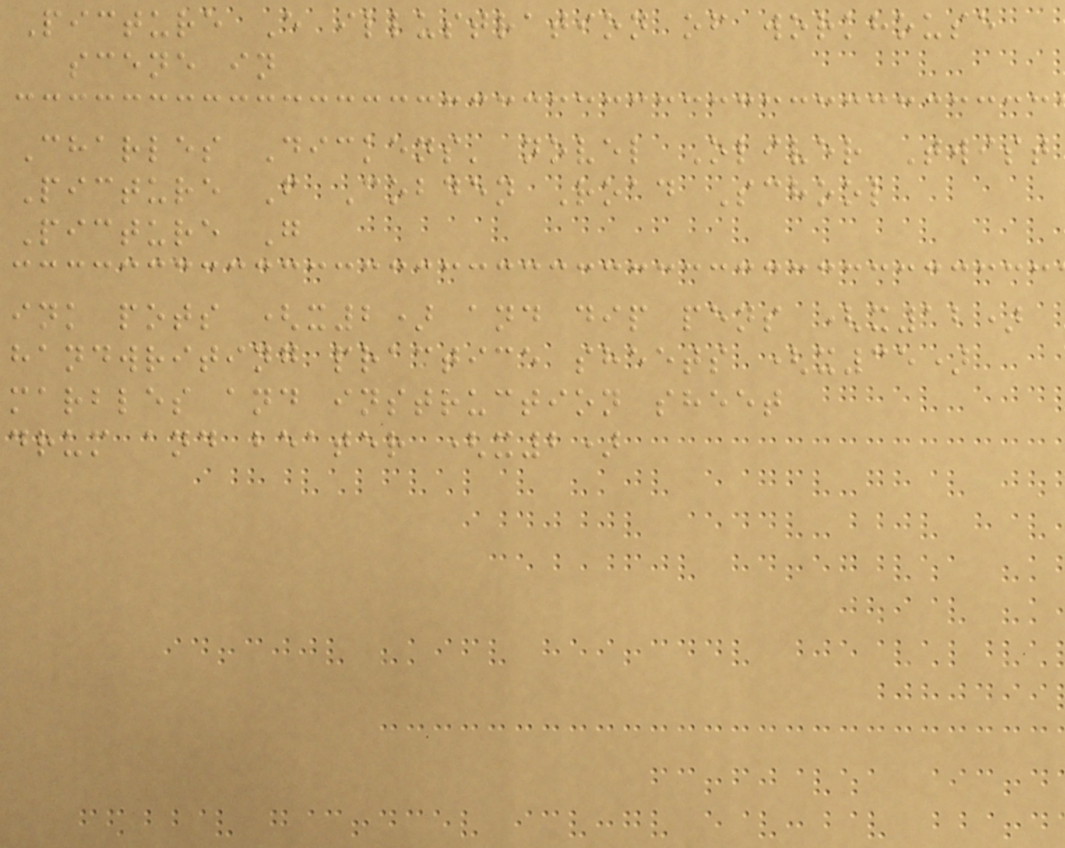Picture E illustration of workhouse
scene in
Charles Dickens' novel Oliver Twist
Picture F Cobden Road School
Picture G
ink pots (x2) and dip pens (x12)
handwriting practice sheets (x35)
marbles and instruction sheet
drum and beater (x2)
